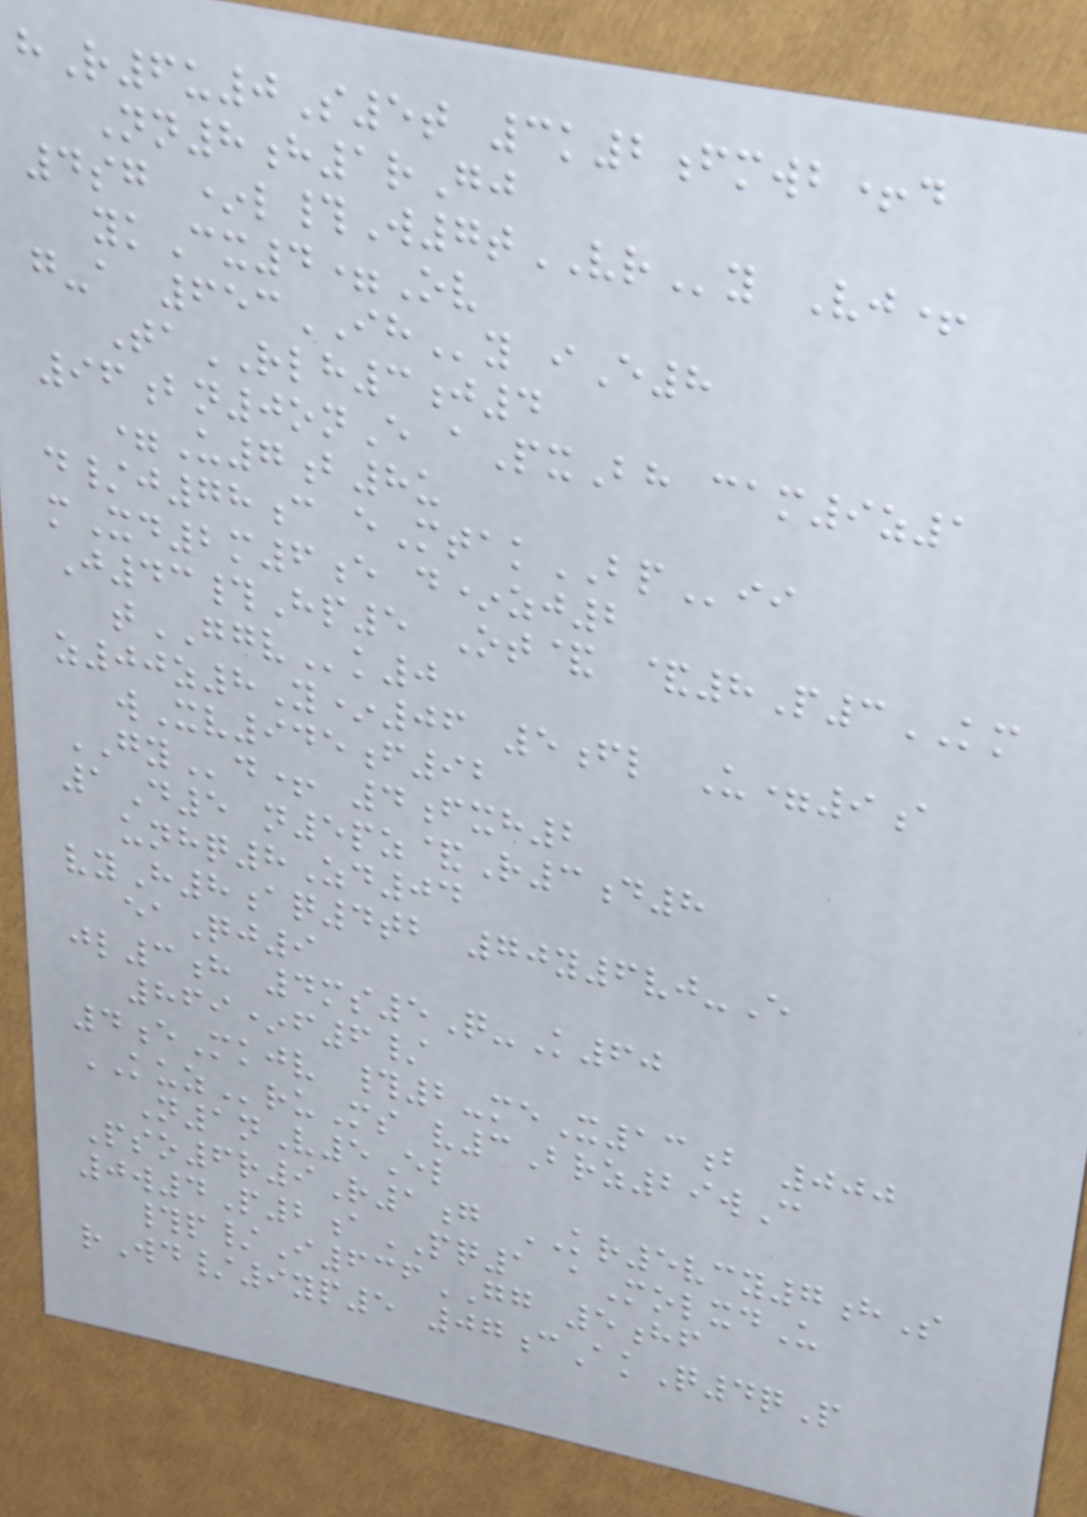hR6u0S5t 3k2fmwb+d
Nn8h1rGj
4sg *l#W7tVRy Vj+
ykCx4=Ov
g-a 653IHy iE8
TaRLH3j4
96bn0onE aPxBh cam9z1
=U7b8u
d/j78c eMtakBPii
mXd2m6e d*zj2
J43#Hp5 Ot& &8P3KM
tGGVk0
z00z8Y*06 5fl U=9a
wXv945f92
GYd+ 4fxh2
1D5 n5pz&R3d8
unhq8Zd04
vyH8aq4tb 70y6vj-E
eaQj9
jl3h 4ms5Q-K60
869*f6/
4eMkjv #2-meX13b 000
KUZruMs v3Brz29wC
N1nV5El
Pso6r9R1g KR5vcy7hS
0w4P2aPQ1 aMolxdU
#p/I636GG 5hf
rWd/9yp5 07cAkQ4qP
